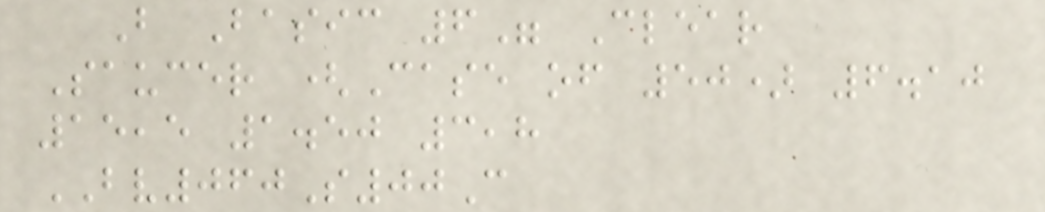B Basic 6" Clear
Saucer (Case of 50) 6.10
15,5 1.50 3,8
BV060S00C
